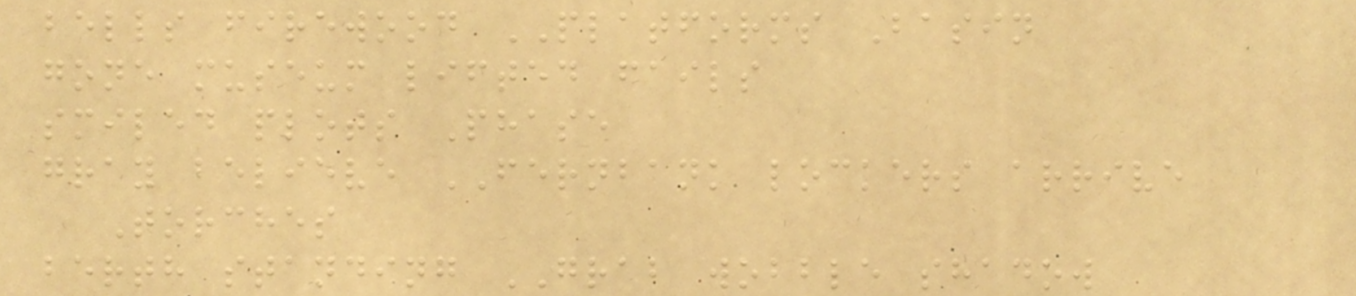bells firewood PLATFORMS Basin
gone museum lifted fails
smiled plots Phase
gray believe FERNBANK lockers arrive
Torches
berth standing GRAB wobble shadow
